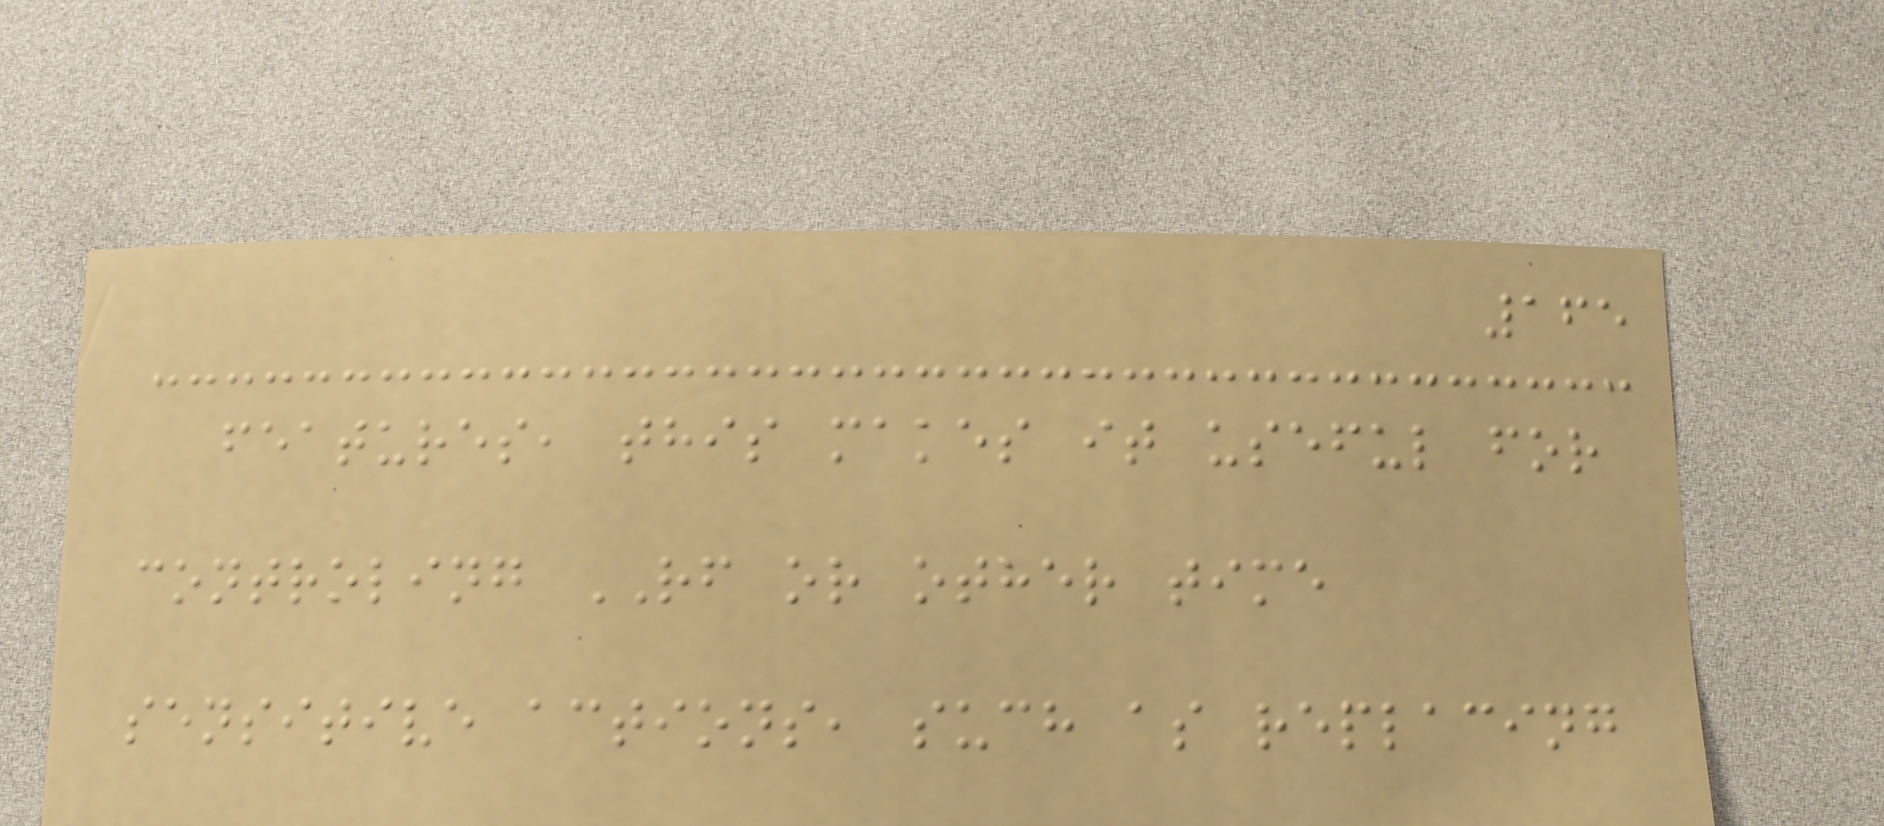165
features, this makes it useful for
controling RF or other time
sensitive actions, such as replacing
